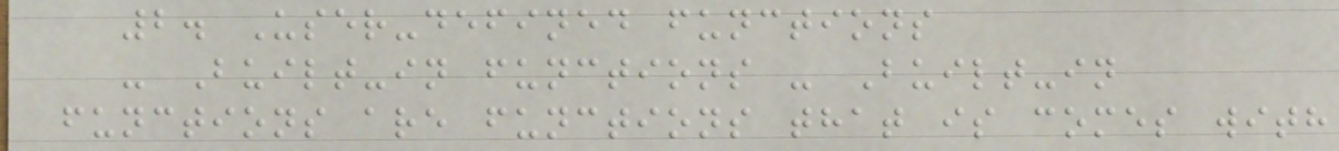2. User-defined functions
- Built-in functions - Built-in
functions are functions that is comes with
